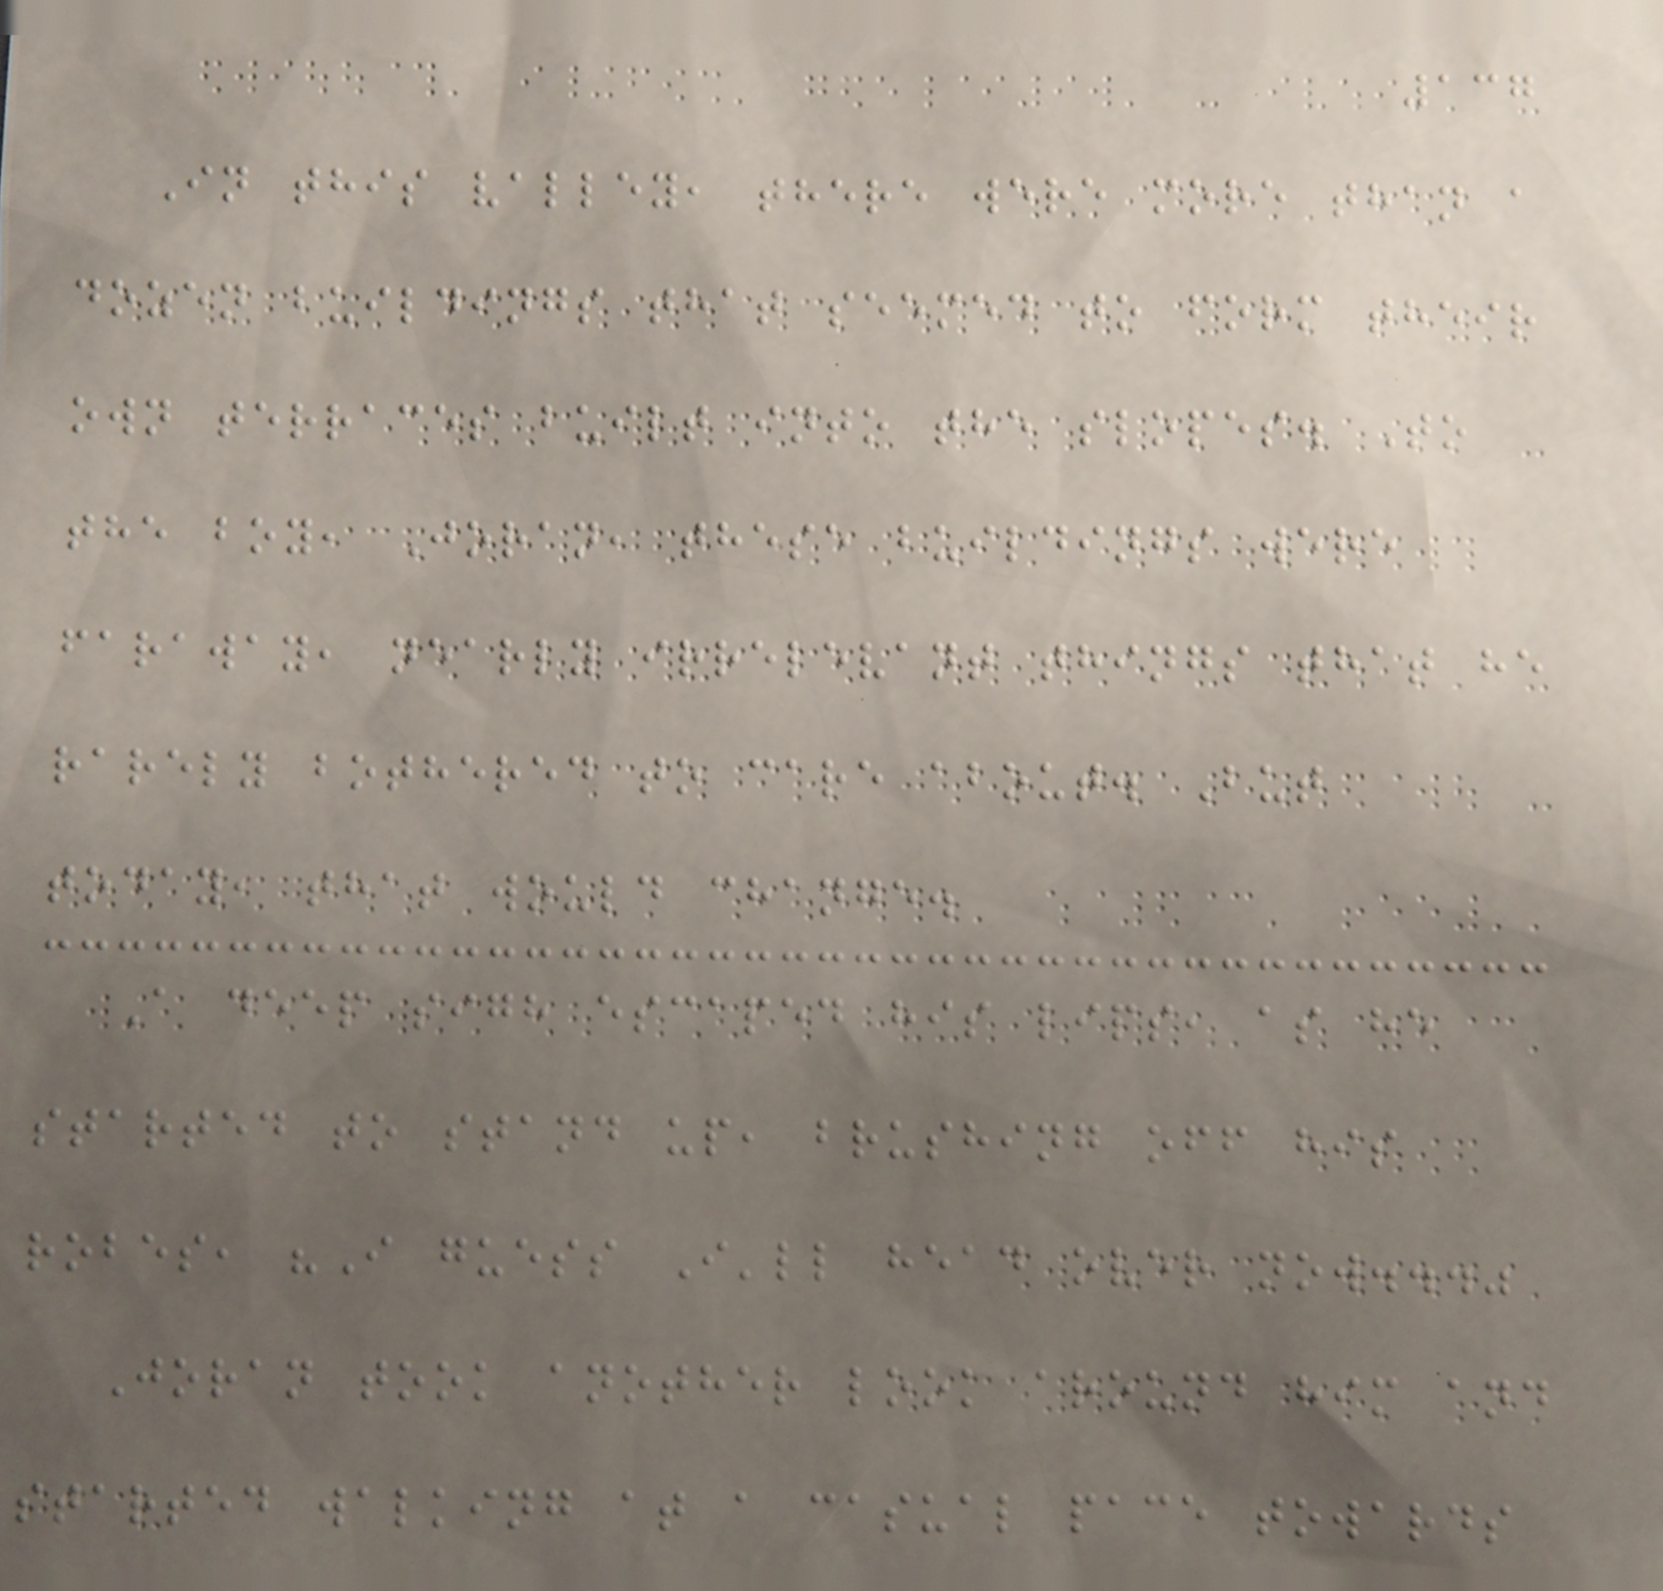137
In this valley, there were more than a
dozen buildings that seemed to form their
own terraces built into the slopes. To
the boy, Joran, these buildings were
faraway, nearly irrelevant things that he
rarely bothered to care about. But
today, that would change.
A deep sigh escaped his lips, as he
started to stand up, brushing off his
robes, "I guess I'll head over now..."
Joran took another look around him and
started walking at a casual pace towards
